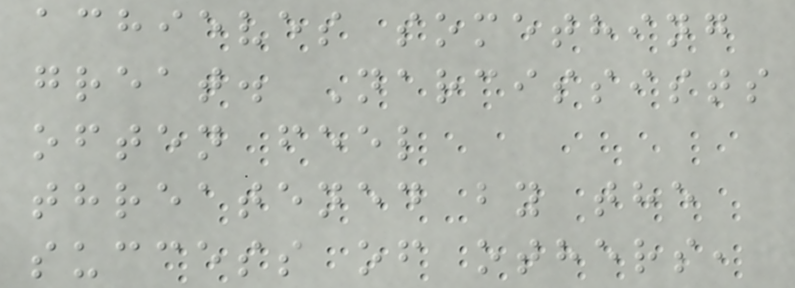achieves something
great. Narcissists
often feel
threatened by the
success of others,
